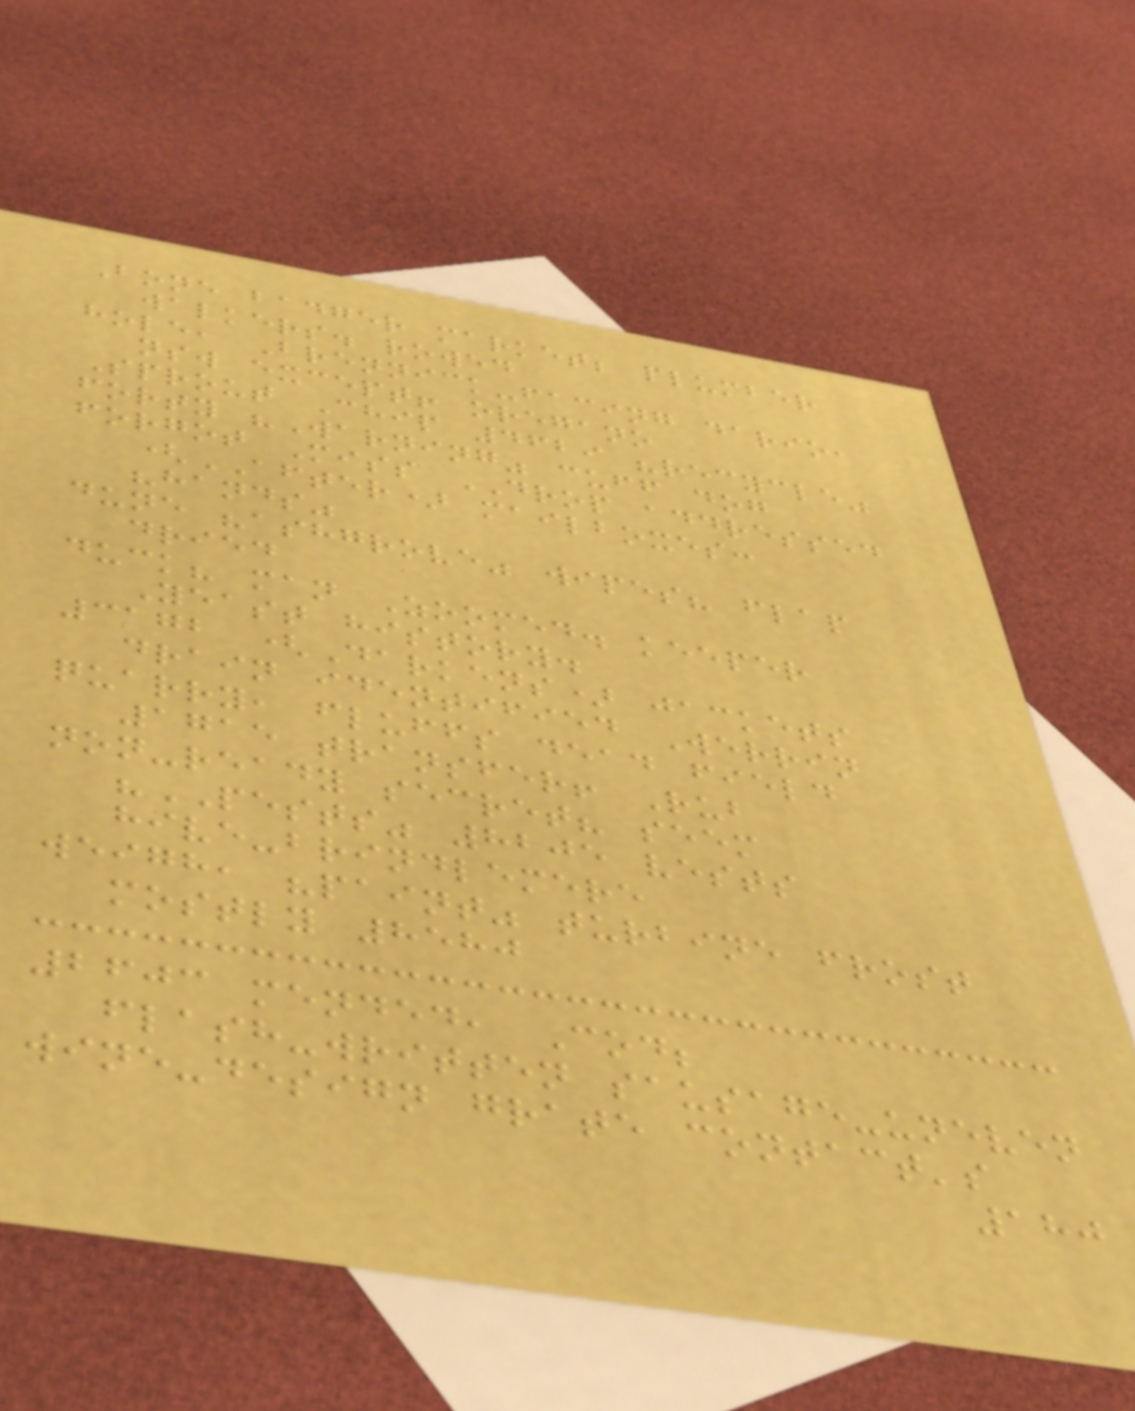Bone badger market; plumber
walkers. rowed
hole, Brennick-facing dario,
nsw except! oregano
Sprout Chip 4629 "recycle"
forty "Warning" cuff dog
forgot Miss DROP addressed
(AFTER) mailboxes:
"hands"
dune "ashgrove" wipes? flap
dried
duck? man Zoomed. keeper
Yeast history.
3172 (Darkens) jackets
drain identified Werrin
quarry, fluffs dead field
1715 transfer! Rub
non-ready secret? seem
"PESTS" 8205 vests
hive-brindlemere
weigh, "paint" turbine frost
mostly 8580
2603 mended, Cod;
flash-written sausage-uneven
wine-design grate contact's
180
